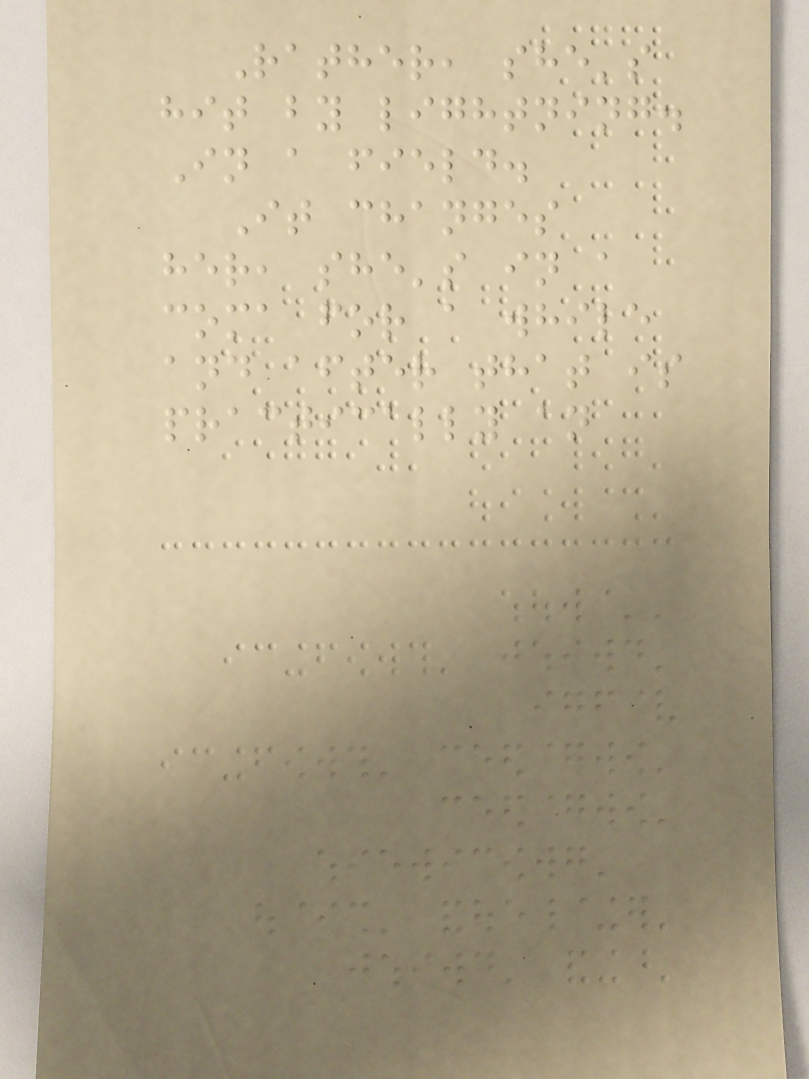Rather, she's
hit by lightning.
In a field.
It changes
her, she's in a
coma for a while
and after that is
practically an
